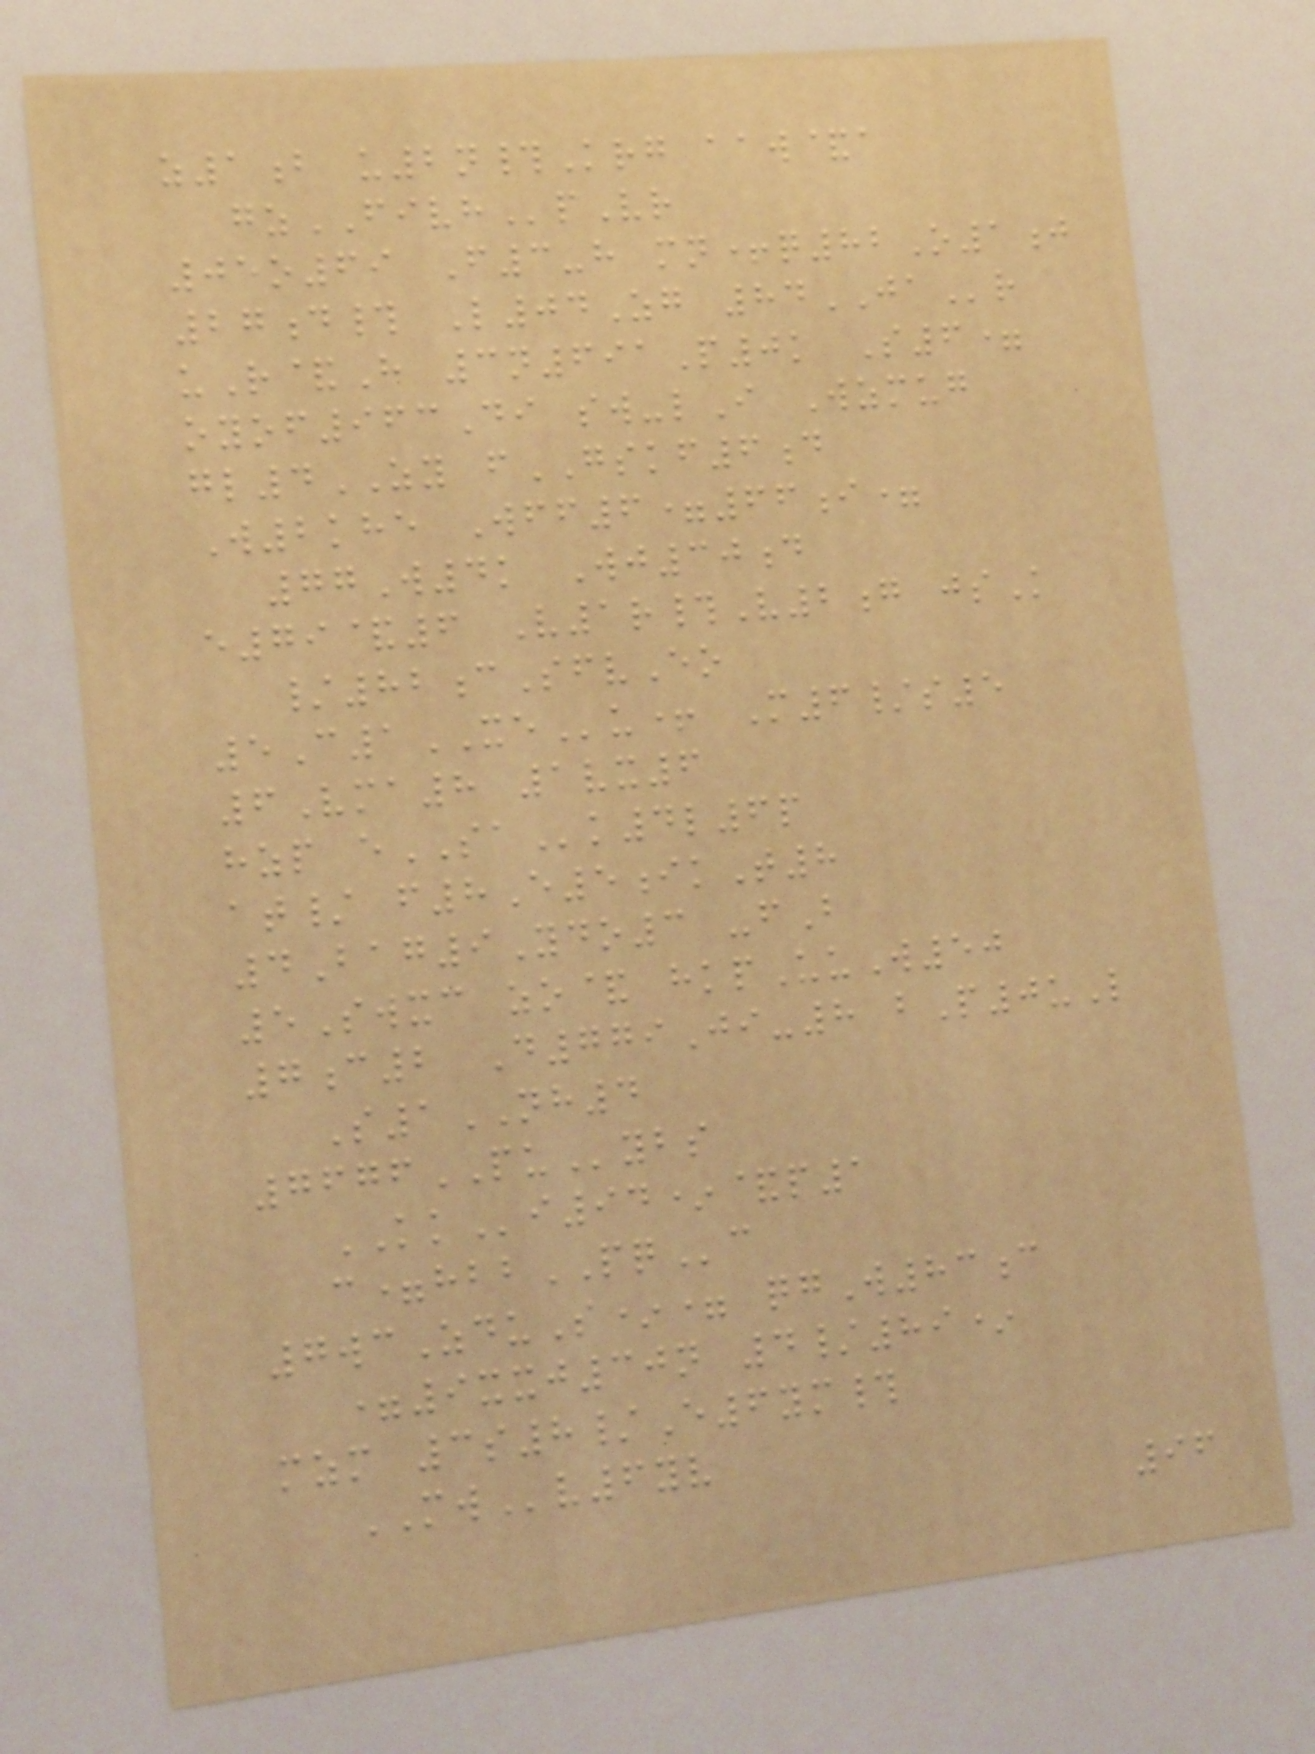z1b u2n#Krg aaw&a
gzFIVHpVr
05o69 F3-h mn+q82O1j
27d# L04Zg 84JAr
uR&H 3n691P0k S6=
oyof963Di sw-lI Wzmug
gl4ZY fGSKF6d
W2khe Wff6=66i=
77W4k Wj30d
e79&6 V1r#V2g jsK
/82cSfvEo
5C1XEu+ M6/s5
6Vma8 1vx6
hzp eSAk4l6p
at/ f8E5ikT8
4Bag9Ydo3 -fB
5Swxc zo& hkpUuW50
7c2 D779Ji-8 bP0uL
S1NH4
7676PUybs
KKi94*&p1
c=hbbPQc
7wcZduS*= qgW83c
=9xxj30n 4/89*
mzm 3s8/E6ym#
MWv6yv
96
